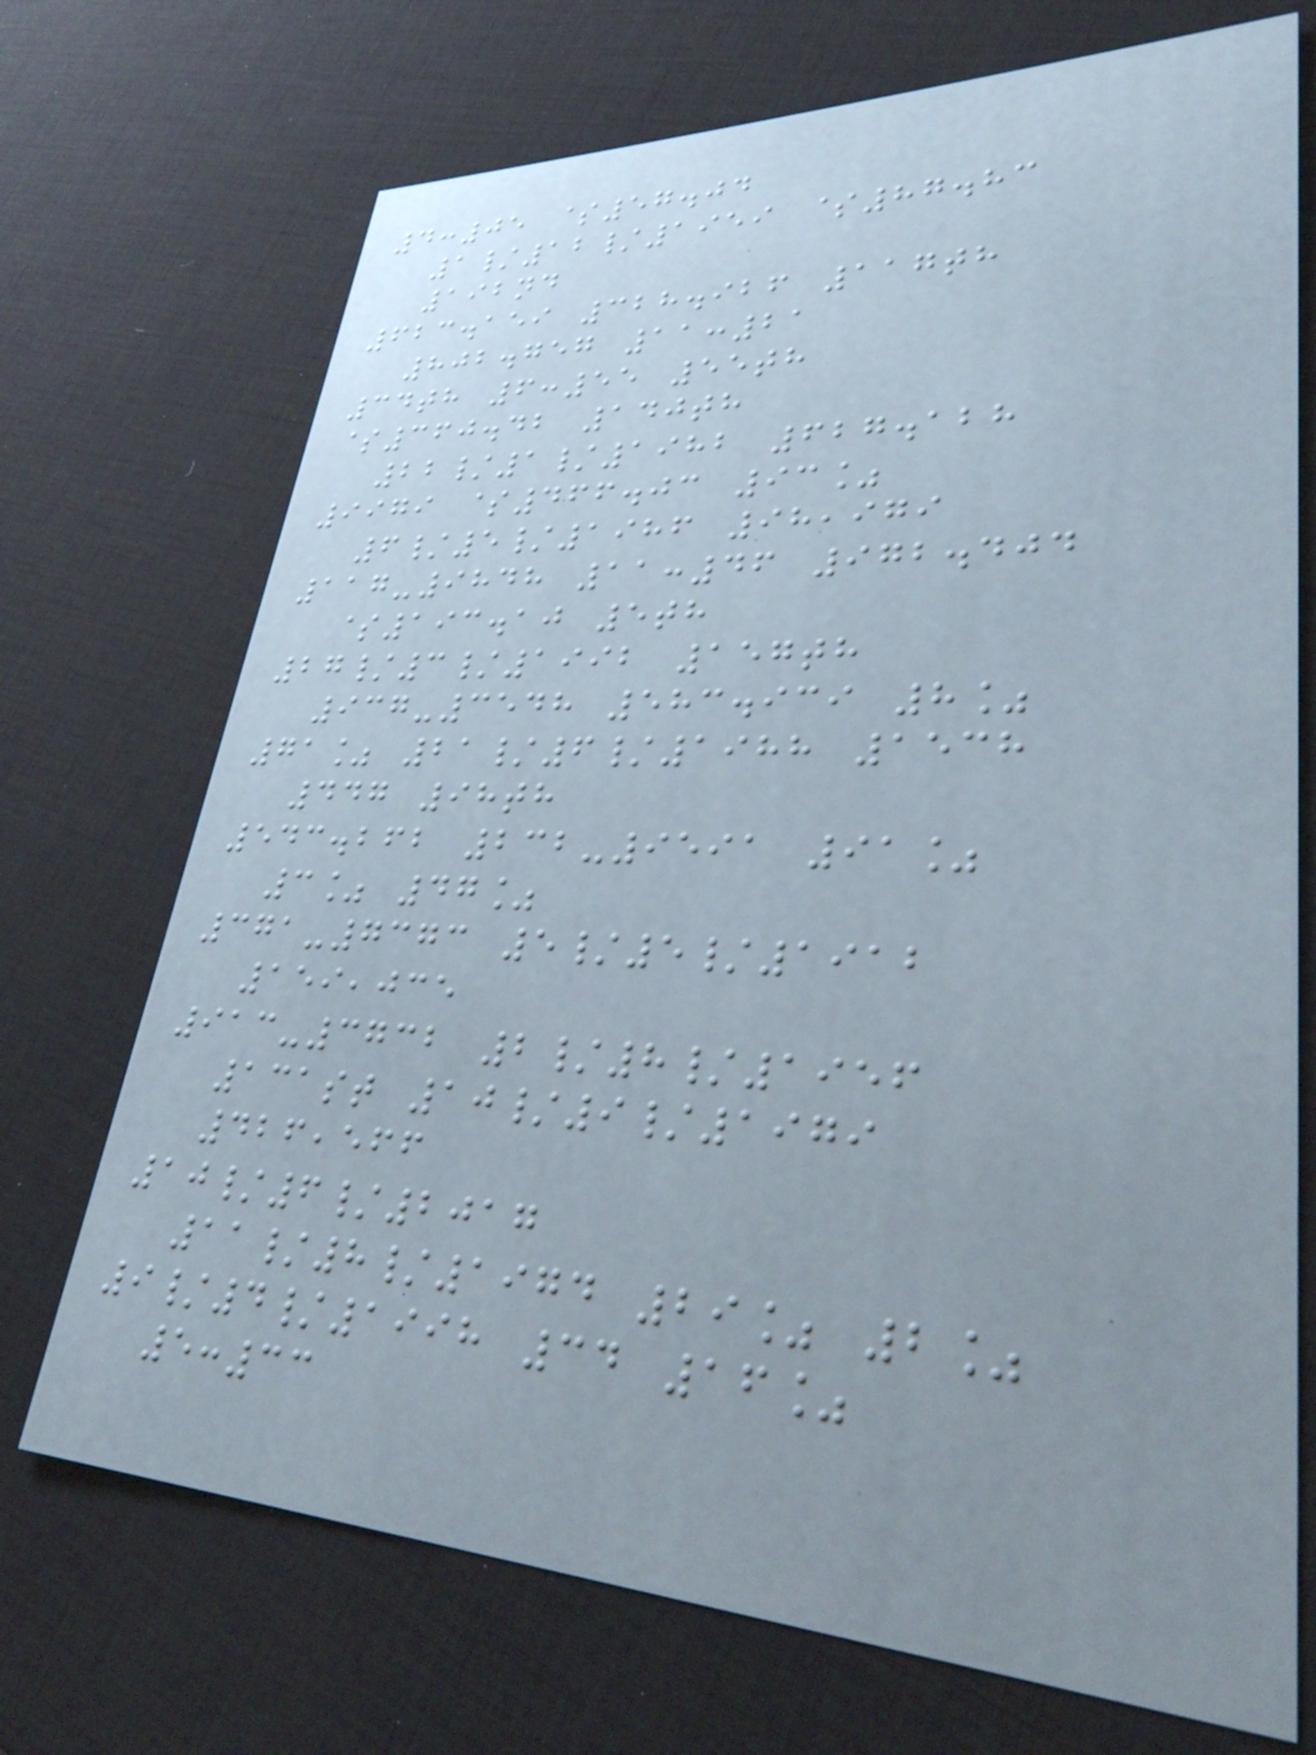4:05 $57.04
1/12/1959 $87.83
192nd
623.159 328.926 117th
802.757 11:21
34th 6:55 55th
$360.42 140th
22/1/1982 627.128
9979 $466.03 93%
6/5/1986 98,979
117-9848 11:46 972.404
$193.10 5th
27/3/1992 157th
937-3548 583.939 8%
71% 21/6/1988 1538
447 98th
543.262 232-9591 91%
3% 47%
371-7373 5/5/1912
159,035
913-3732 2/8/1956
131st 10/9/1979
426,566
10/6/2017
11/8/1974 29% 2%
9/4/1998 34 16%
5:33
